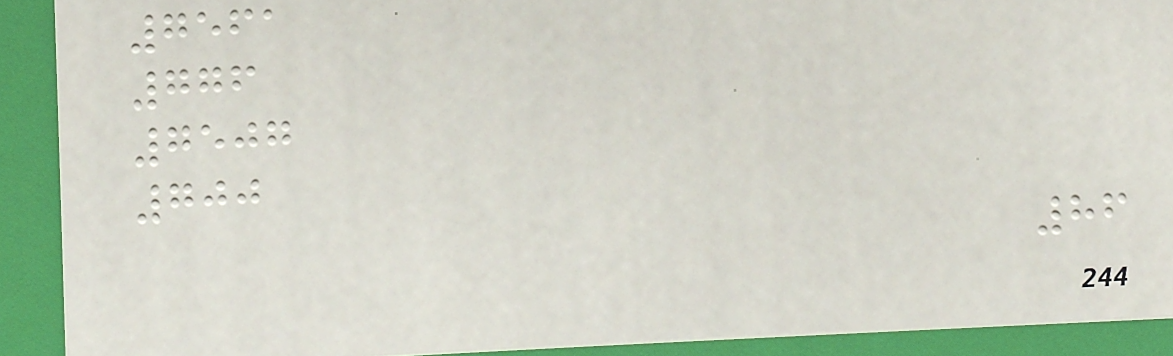7561
776
7507
700
86
